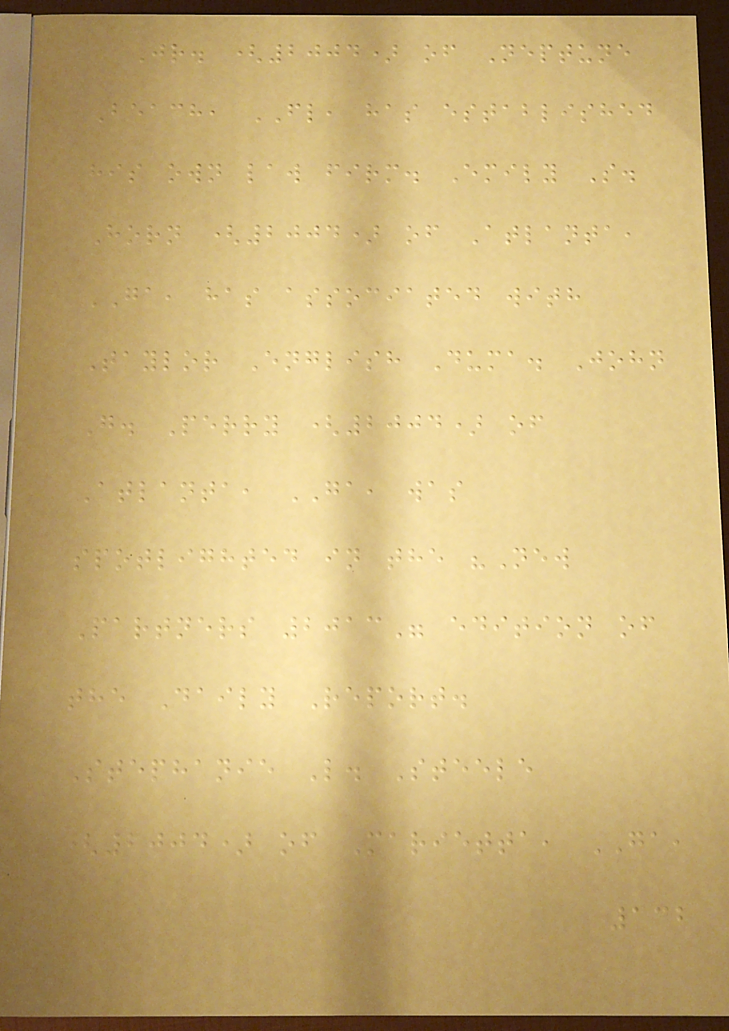Jr. (2004) of Neptune
Beach, FL, has established
his own law firm. Emily S.
Horn (2004) of Atlanta,
GA, has associated with
Taylor English Duma. John
G. Perry (2004) of
Atlanta, GA, was
spotlighted in the "New
Partners 2013" edition of
the Daily Report.
Stephanie L. Steele
(2004) of Marietta, GA,
132
